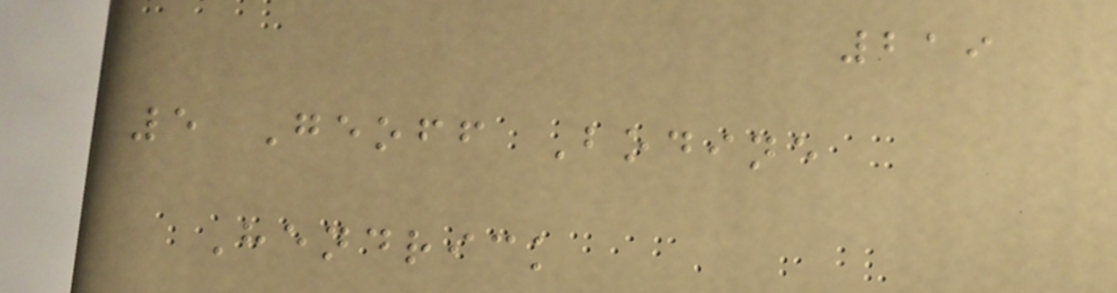219
5 Geoff Bodine
Hendrick
